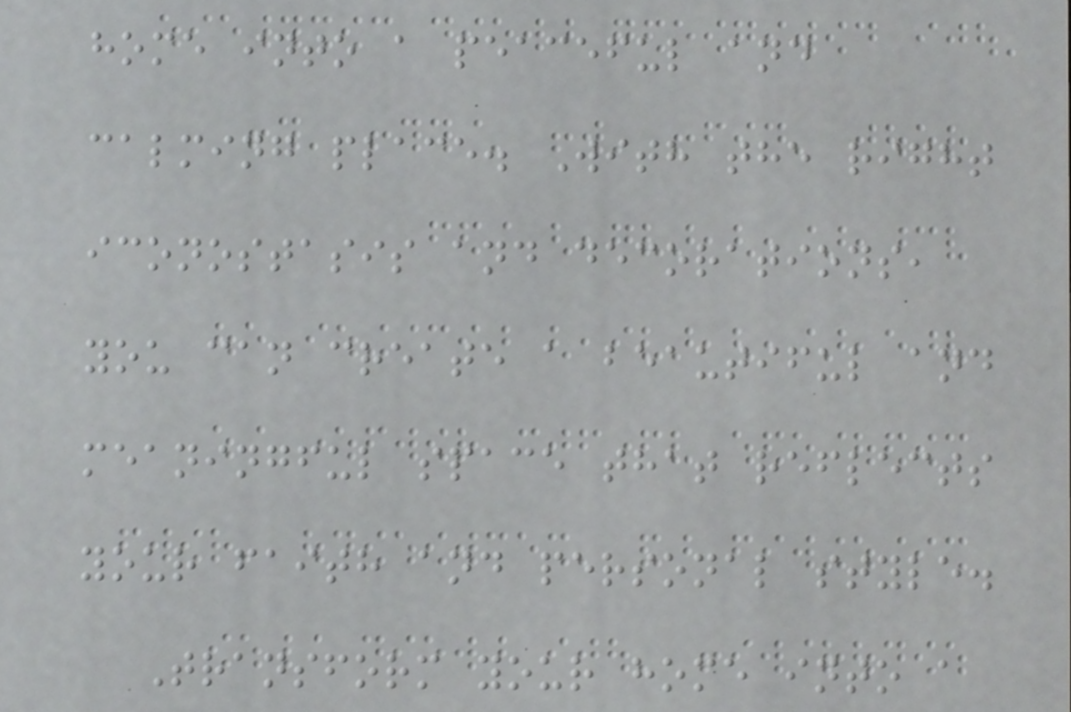home into a peaceful and
calming place. With the right
iconostasis and decorations,
you can create a beautiful and
meaningful space that reflects
your faith and personal style.
Transform your home into a
